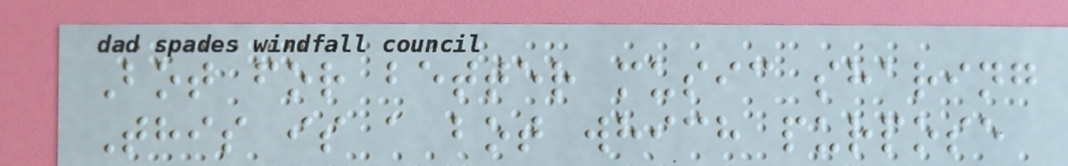Bot for better music sharing
This is a bot which purpose
